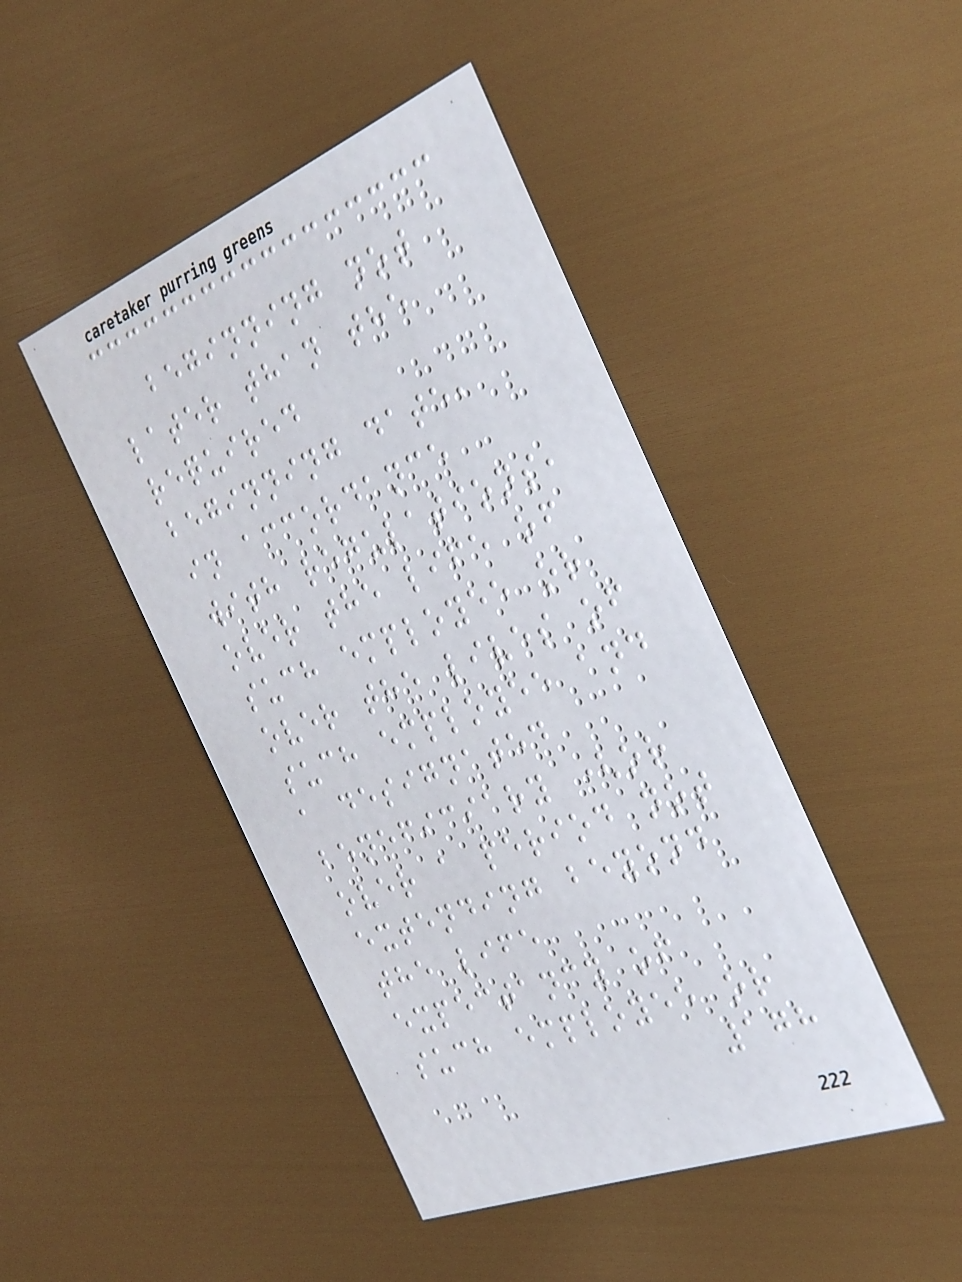beginning not
later than the
required
beginning date,
in accordance
with regulations,
over the life of
such employee or
over the lives of
such employee and
a designated
beneficiary (or
over a period not
extending beyond
the life
expectancy of
such employee or
178
